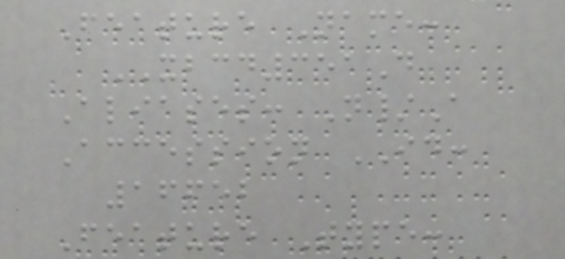Feature Name:
XBCD351D
Aliases: N/A
Accession ID:
16652
Feature Type:
